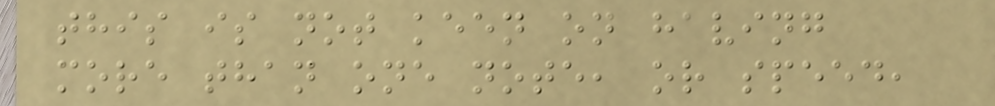this is not keen on having
more than one note, or speed,
